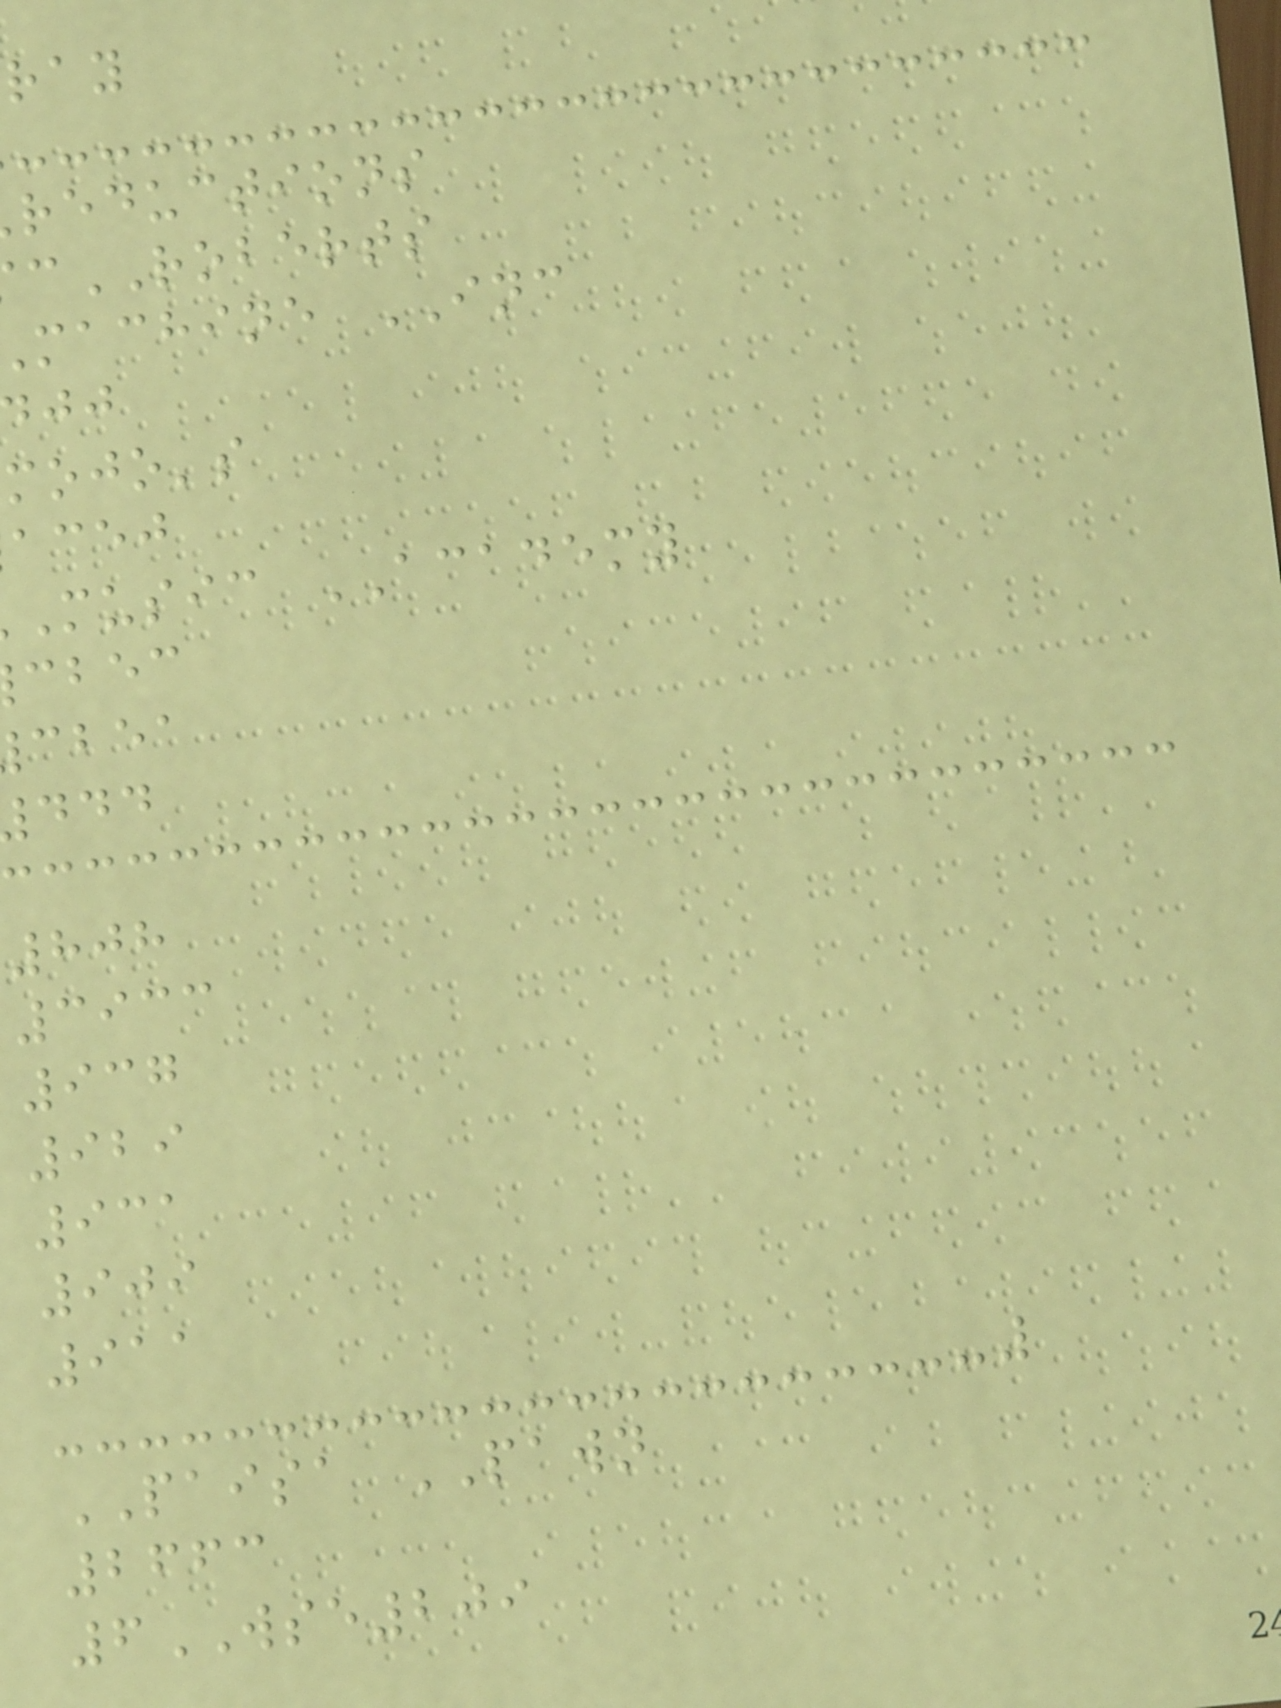reductions
cROBERTS
machine INC
mojo's
acej
music ACADEMY
cbec
cbea
808
3933
937
929
931
909
911
PAISA PAWN
2663
6WSE209
